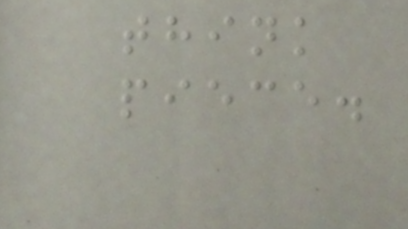think
piece.
